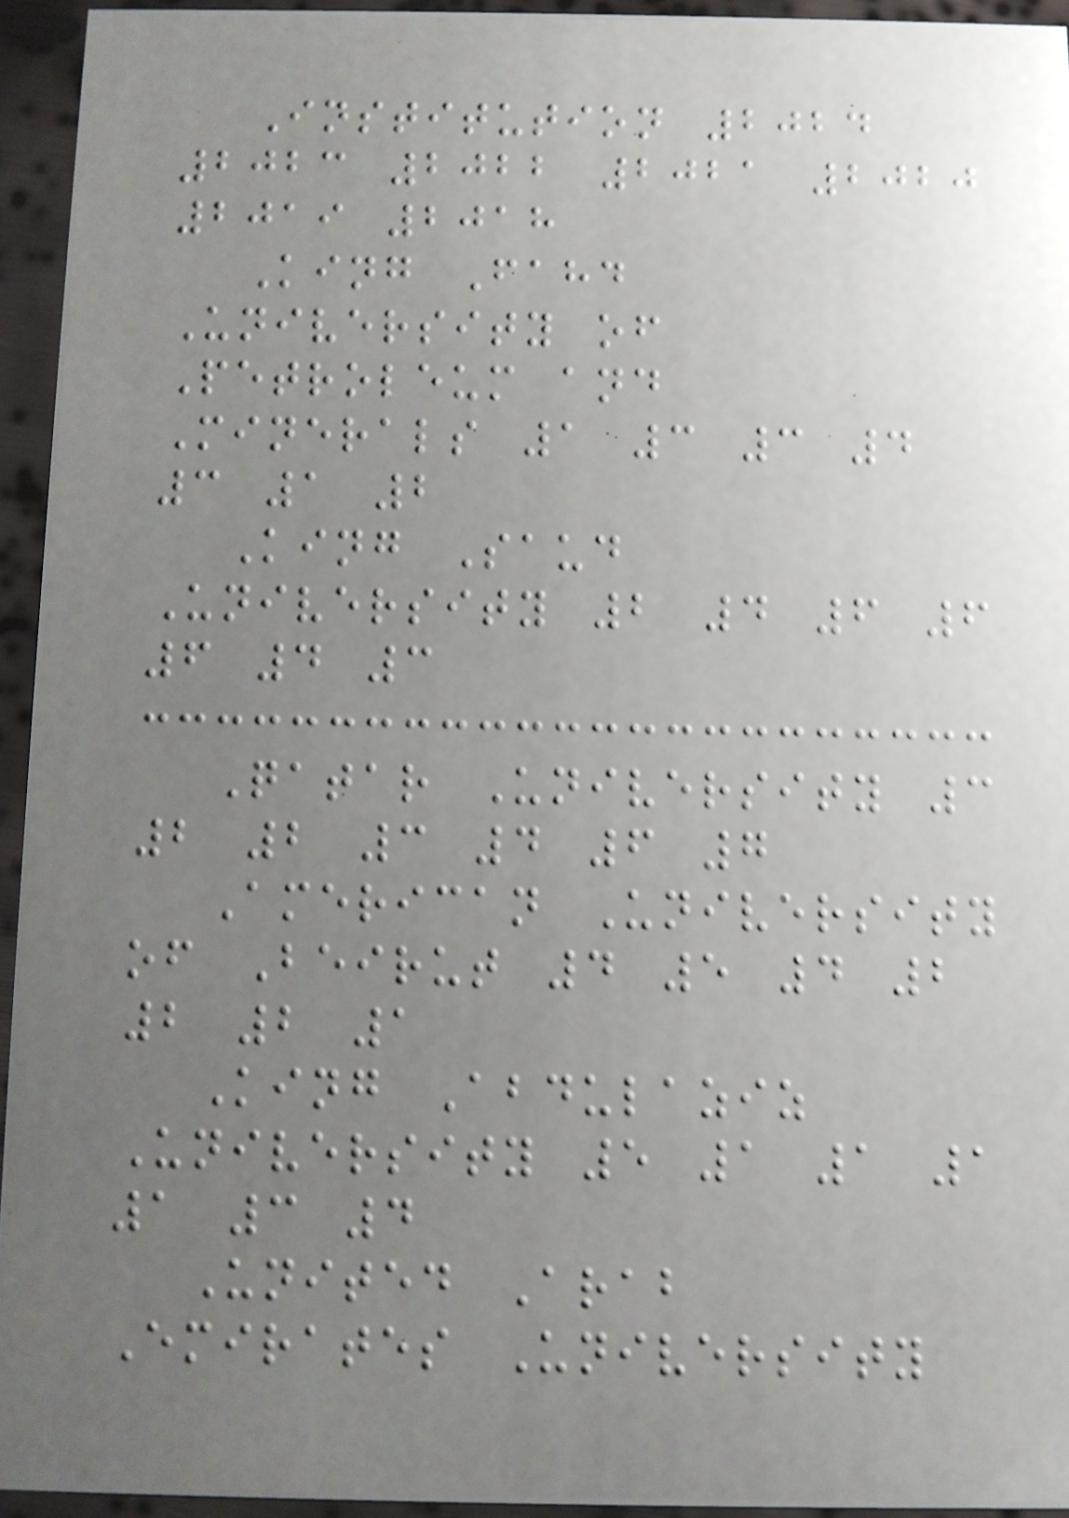Institution 2024
2023 2022 2021 2020
2019 2018
King Fahd
University of
Petroleum and
Minerals 1 3 3 4
3 1 2
King Saud
University 2 4 6 6
6 4 3
Qatar University 3
2 2 3 4 6 7
American University
of Beirut 4 5 4 2
2 2 1
King Abdulaziz
University 5 1 1 1
1 3 4
United Arab
Emirates University
